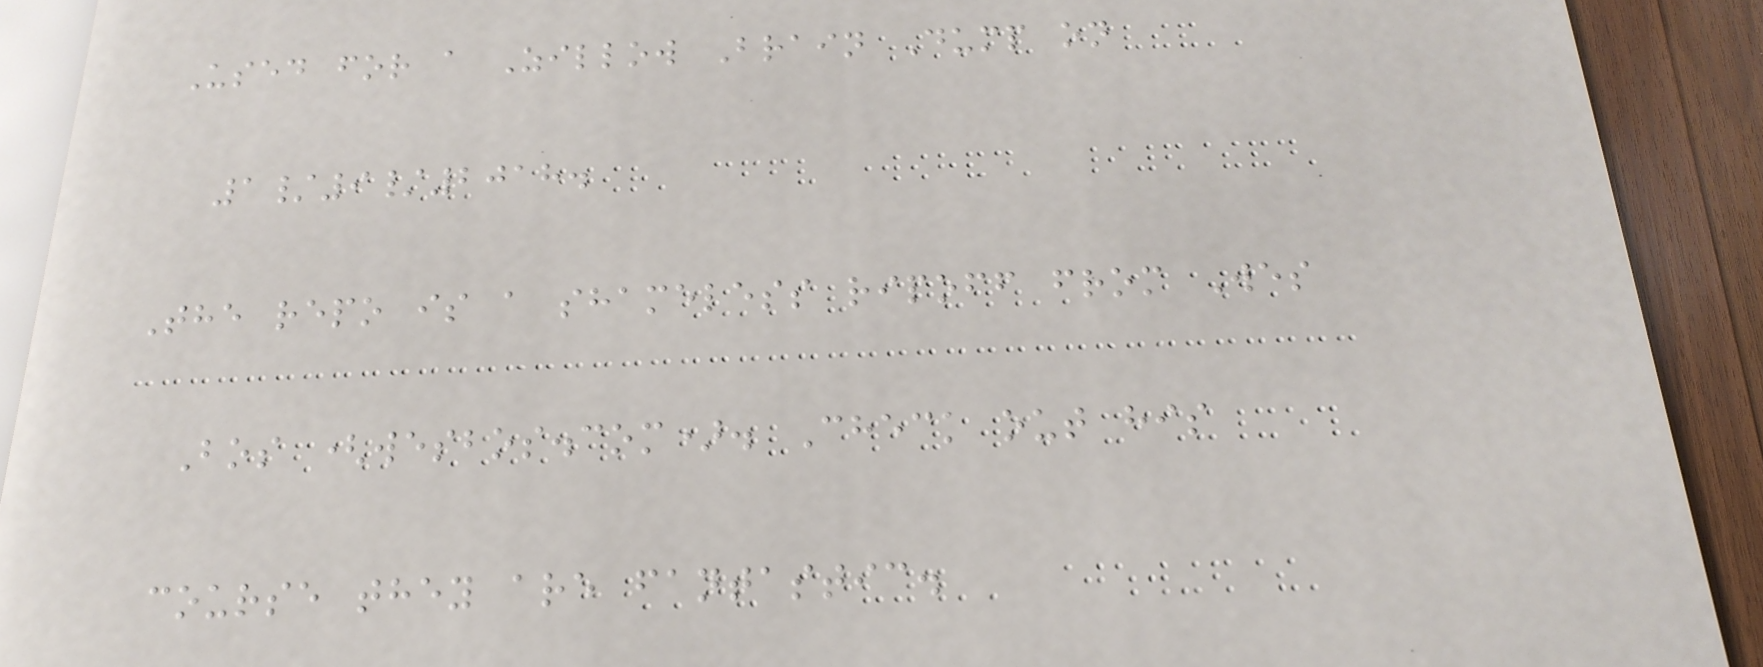Used for a Zillow Brain Dump on
1/9/2018.
The repo is a shameless ripoff from Wes
Bos (wesbos.com). Check out his
course they are fantastic.
